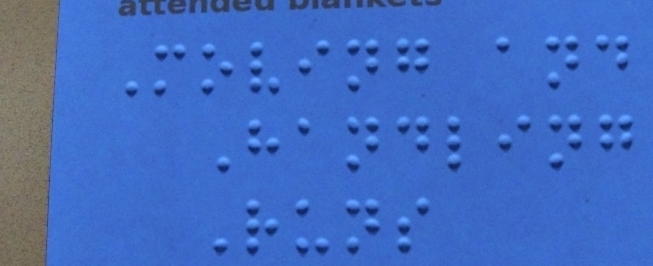Moving and
Handling
Runs
